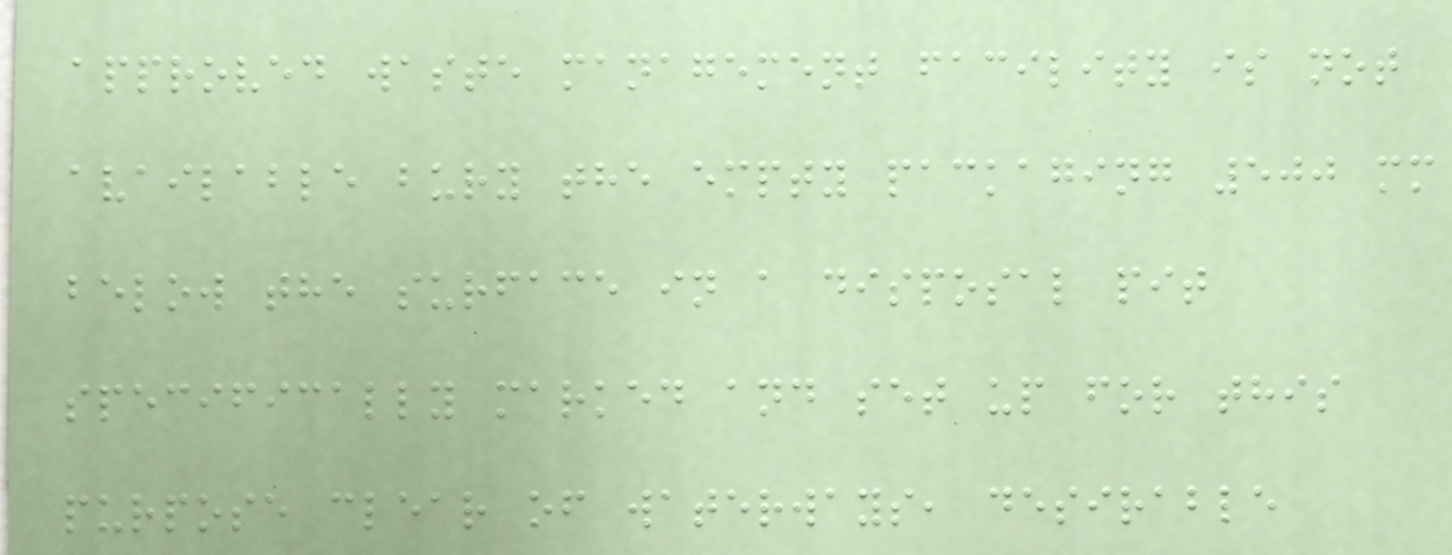approved waste management facility is not
available bury the empty packaging 500 mm
below the surface in a disposal pit
specifically marked and set up for this
purpose clear of waterways, desirable
